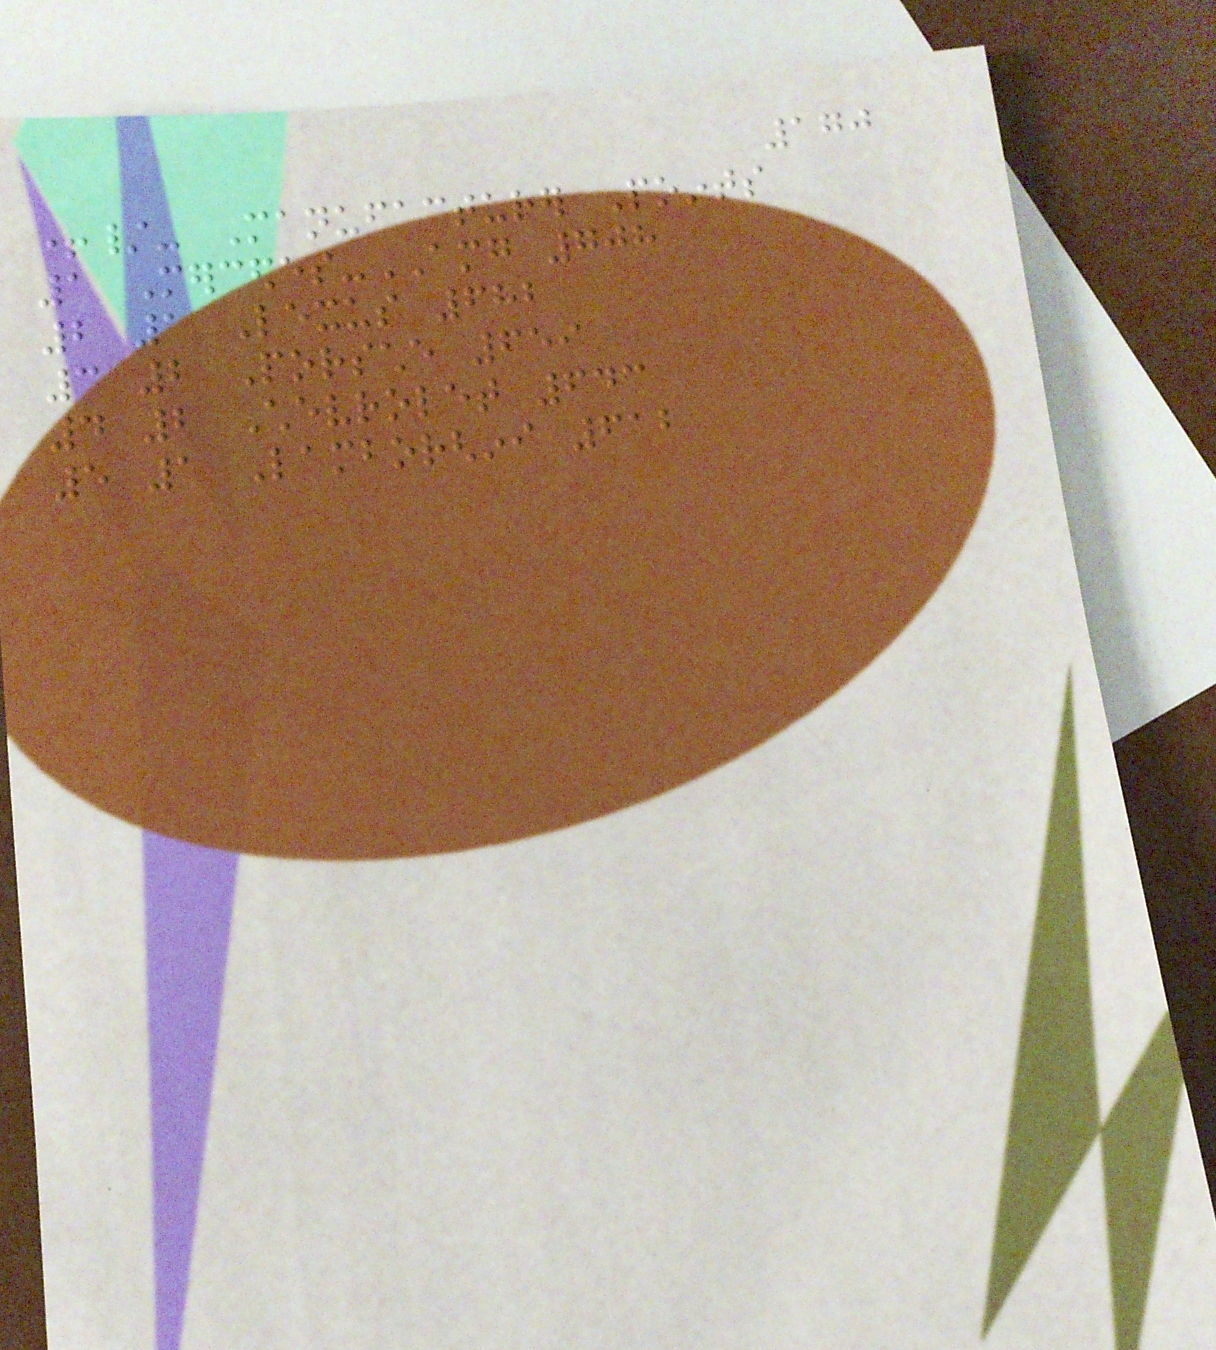170
+/- Manufacturer Points
1 Mercedes-AMG 708
2 1 Lexus 682
3 2 Porsche 659
4 2 Chevrolet 643
5 1 Lamborghini 612
